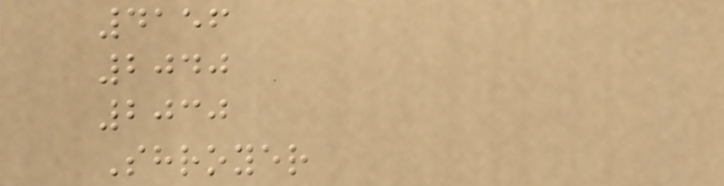4156
2040
2030
Shroyer
